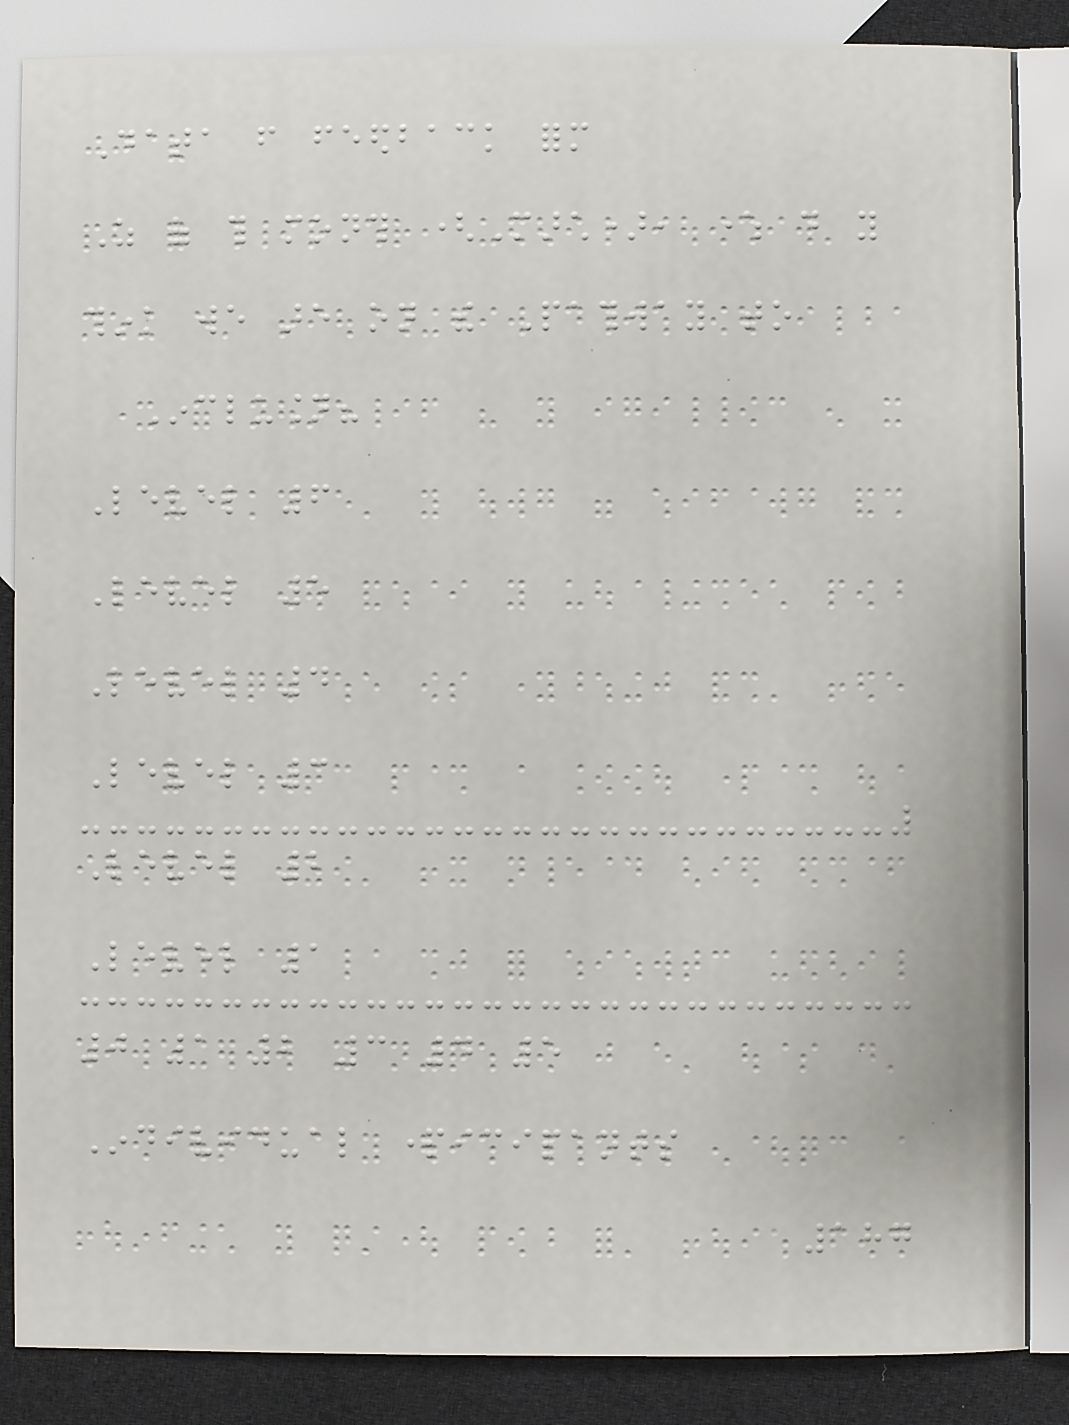Data from feedback form
As of this month (March), where do you
think we are on the Pathway to
Inclusion?
Level 6
Level 5
Level 4
Level 3
Level 2
Level 1
0 1 2 3 4 5
Individual participants
187
